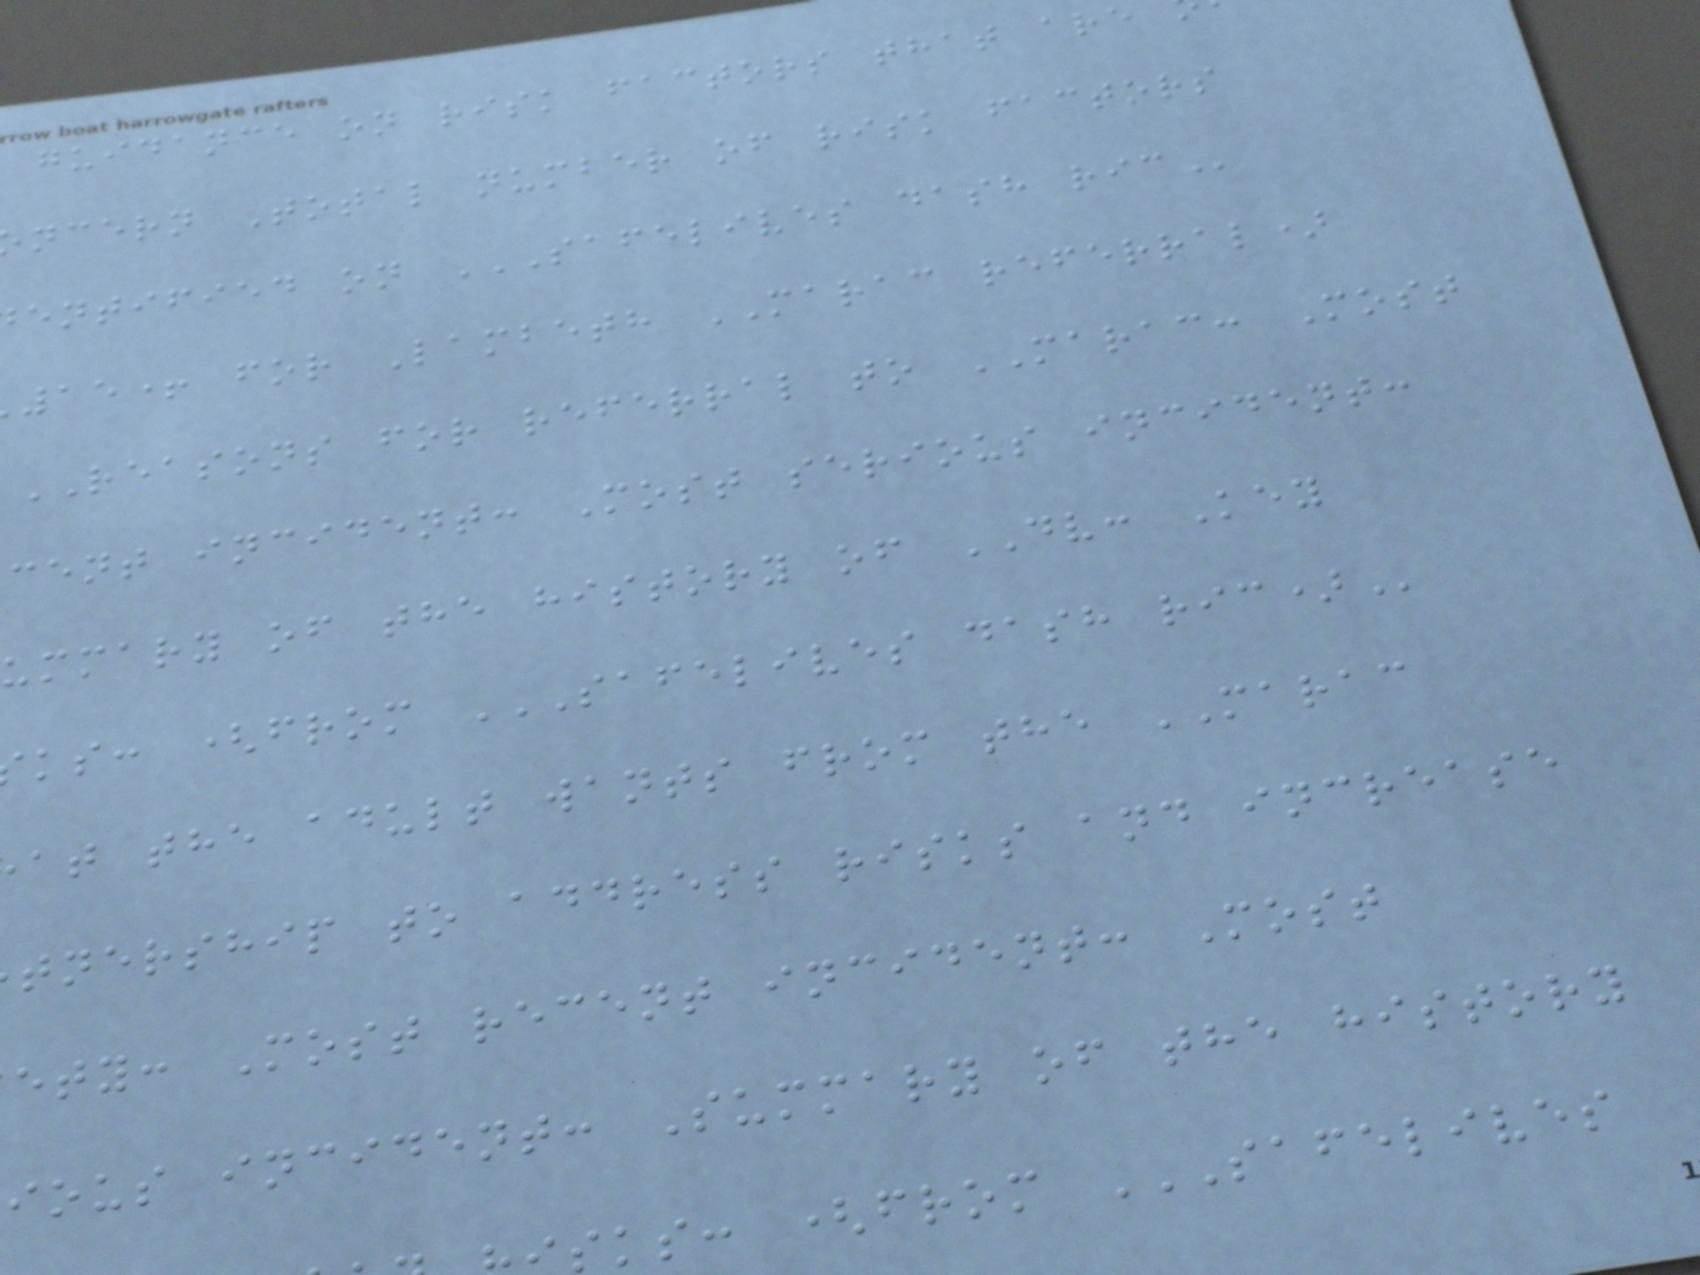guidance on risk factors that are
ncern Total number of risk factors
entified on SAFELIVES DASH RIC
15+ for Lambeth MARAC referral)
REASONS for referral to MARAC: Most
cent incident: Most serious incident:
ummary of the history of DV: Key
ks: (from SAFELIVES DASH RIC)
at the adult wants from the MARAC
tnership to address risks and increase
ety: Most recent incident: Most
ious incident: Summary of the history
